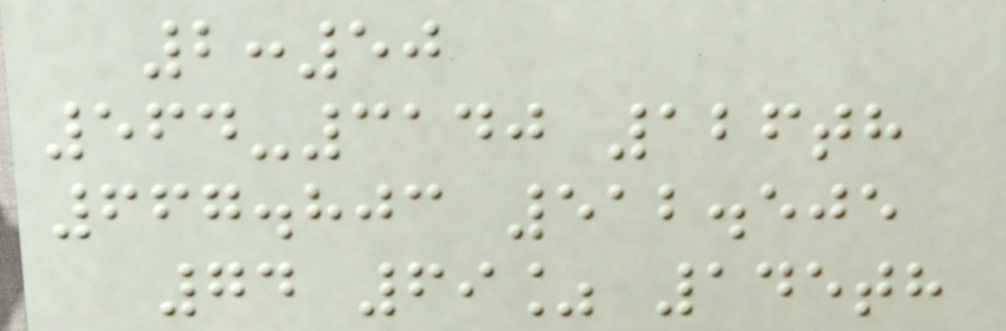2:50
564-3140 126th
667.803 512.505
74 69% 145th
